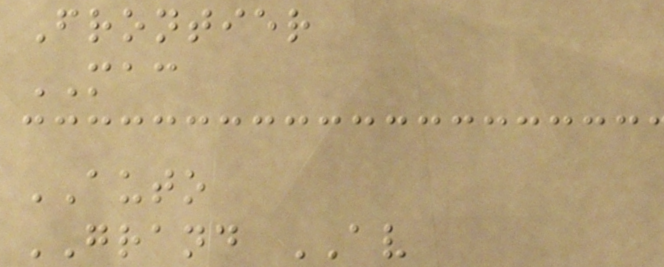Frontier
MAC
AUTO
GRAND AV
